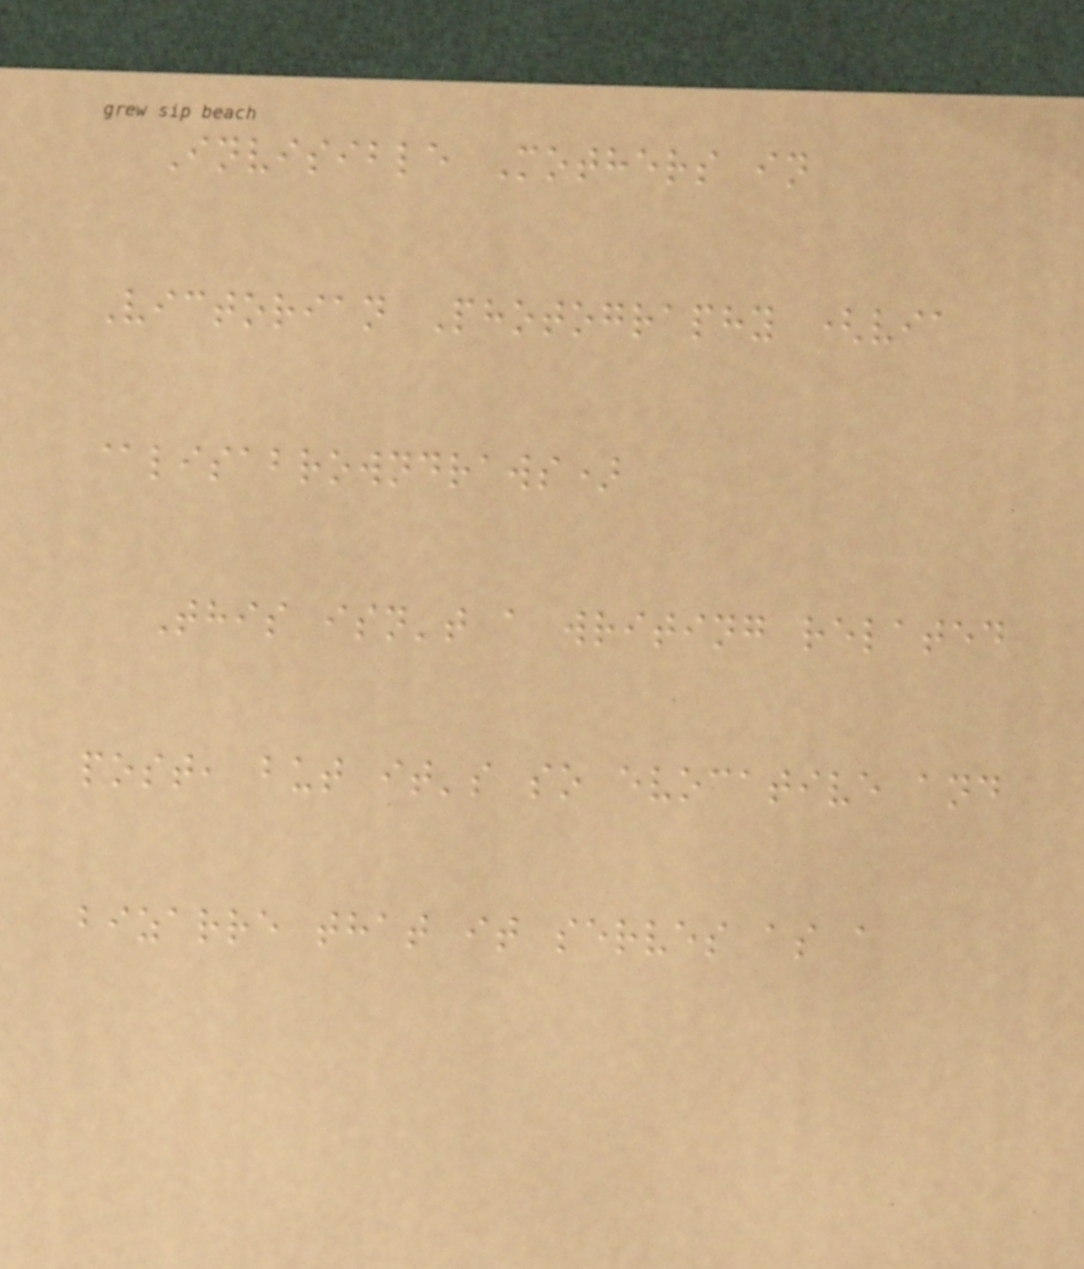Invisible Mothers in
Victorian Photography (via
@lisabrowndraws)
This isn't a writing related
post, but it's so evocative and
bizarre that it serves as a
